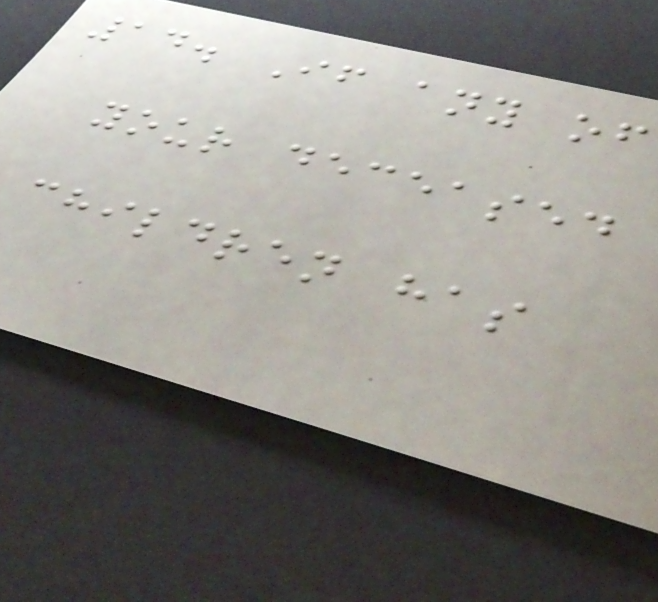14. If any of
your deceased
children has
